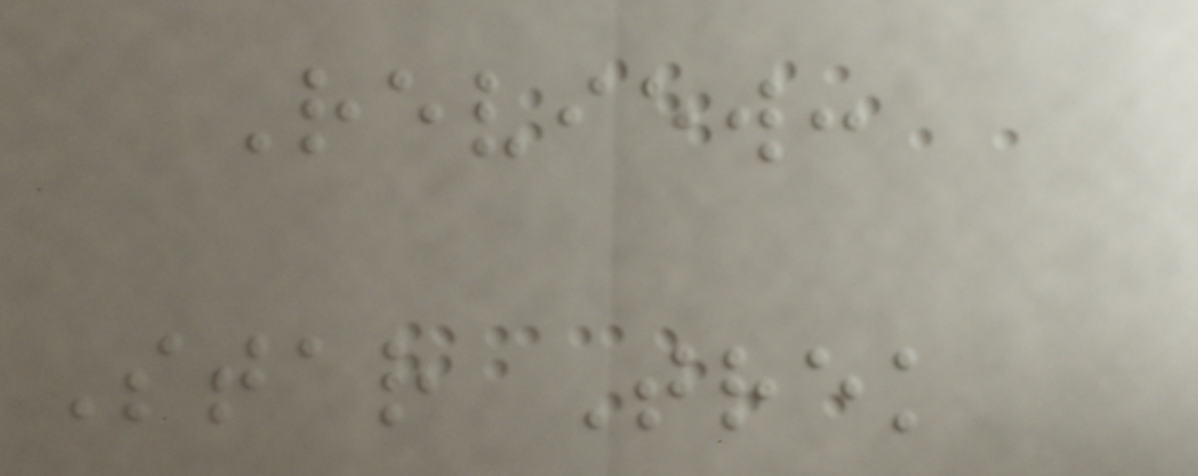Review:
Star Trek
